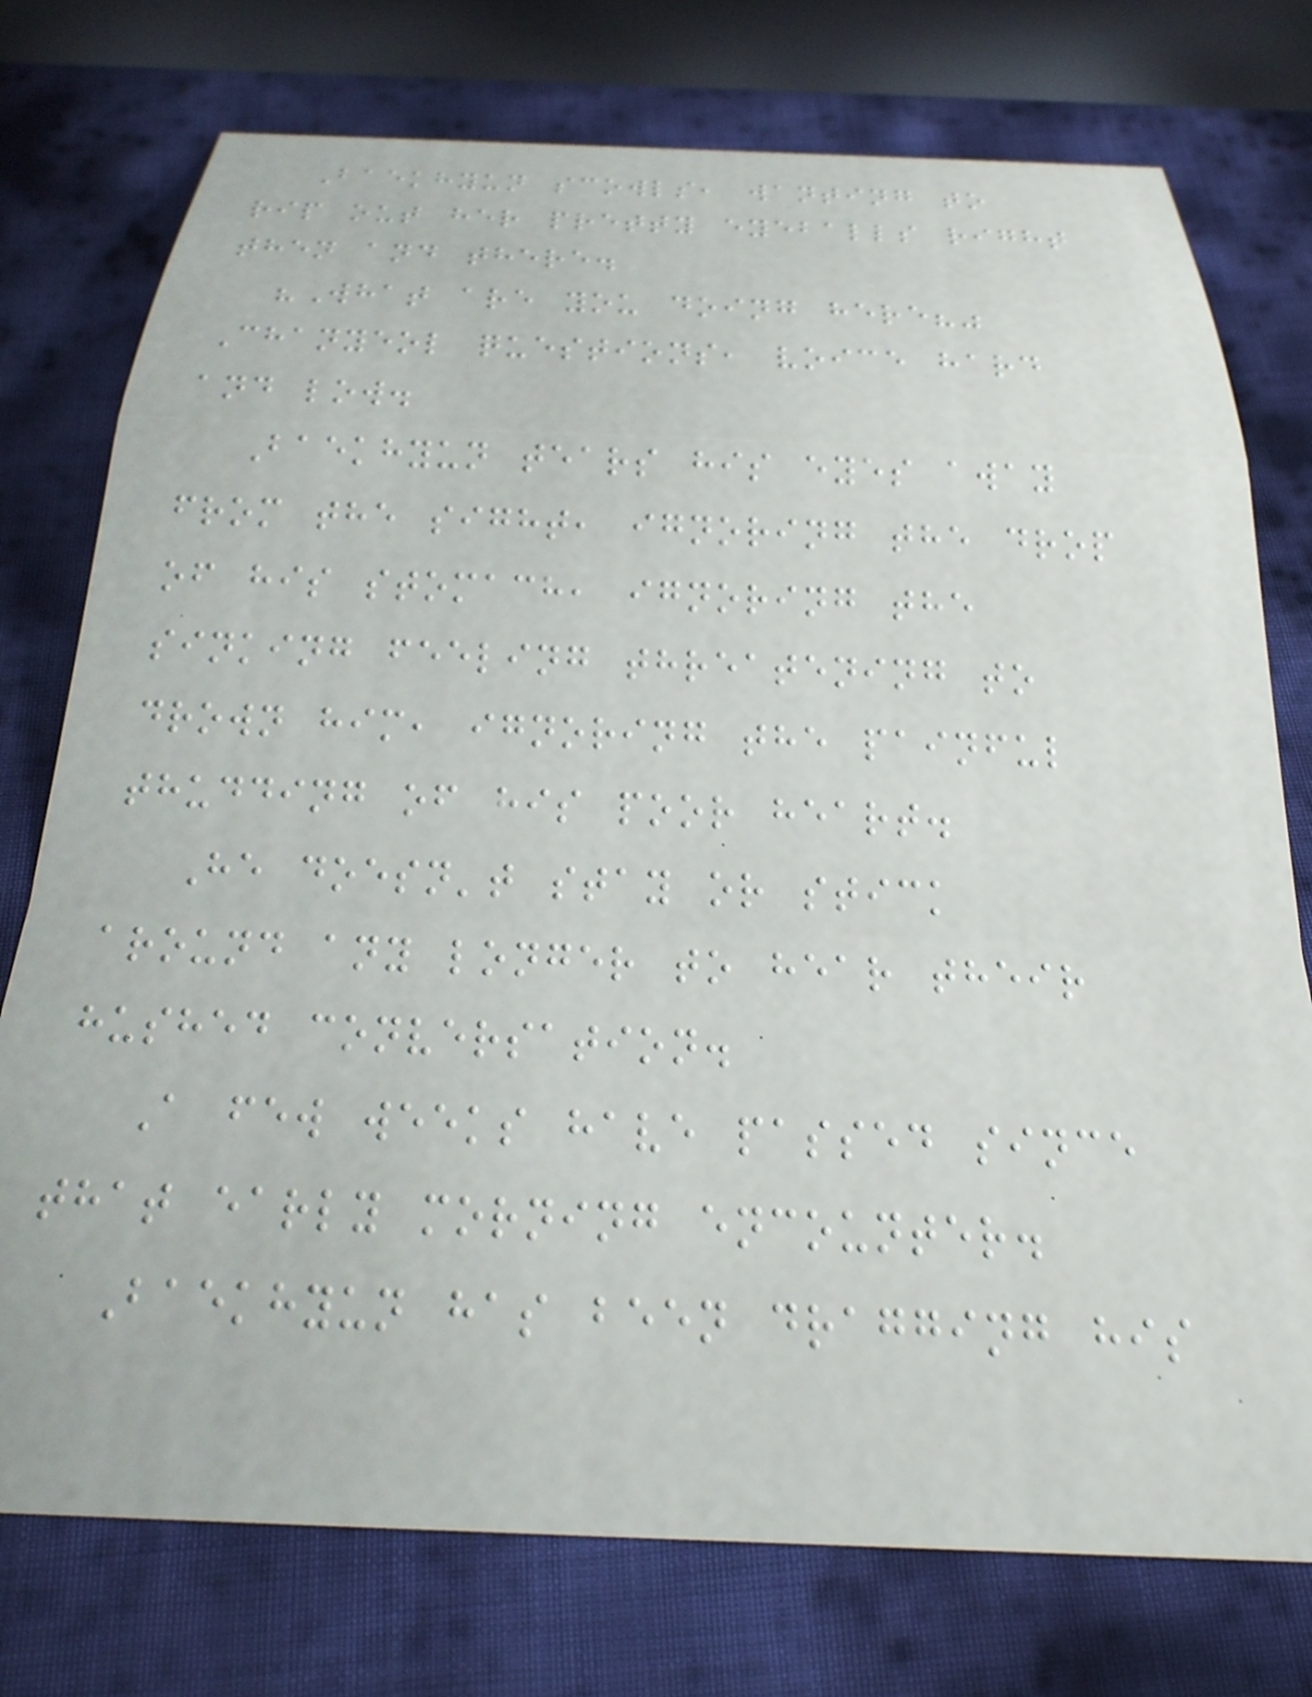Baekhyun scowls, wanting to
rip out her pretty eyeballs right
then and there.
"What are you doing here?"
Chanyeol questions, voice hard
and low.
Baekhyun tears his eyes away
from the sight, ignoring the drop
of his stomach, ignoring the
sinking feeling threatening to
drown him, ignoring the painful
thudding of his poor heart.
He doesn't stay or stick
around any longer to hear their
hushed conversation.
A few weeks have passed since
that early morning encounter.
Baekhyun has been dragging his
